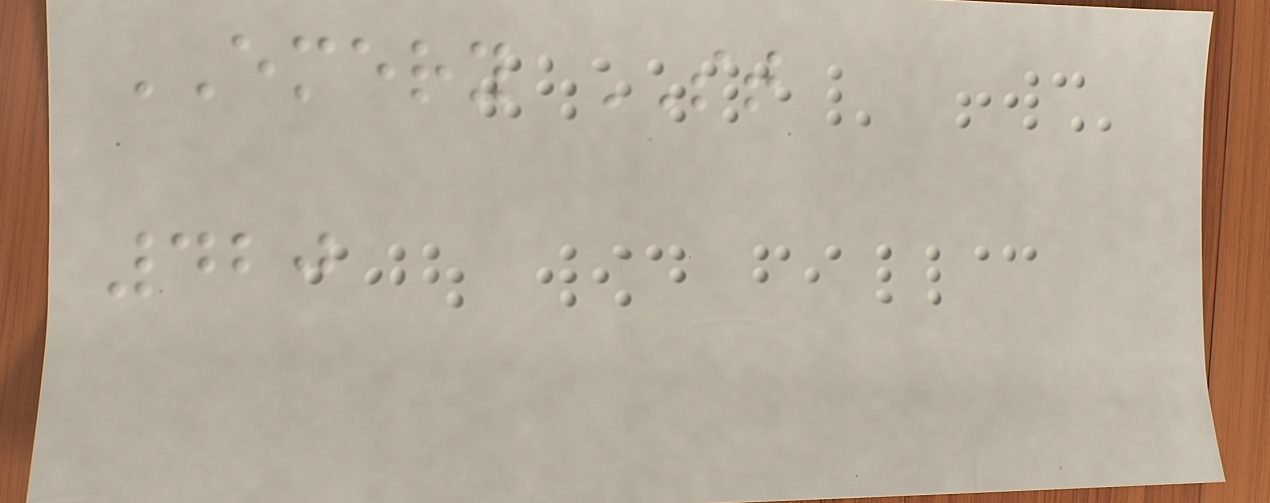EMERY ST
420
